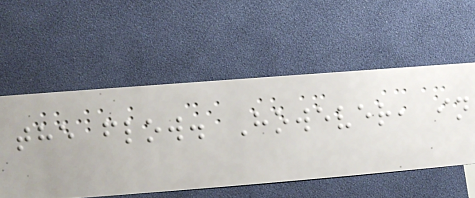the flow. However, in
